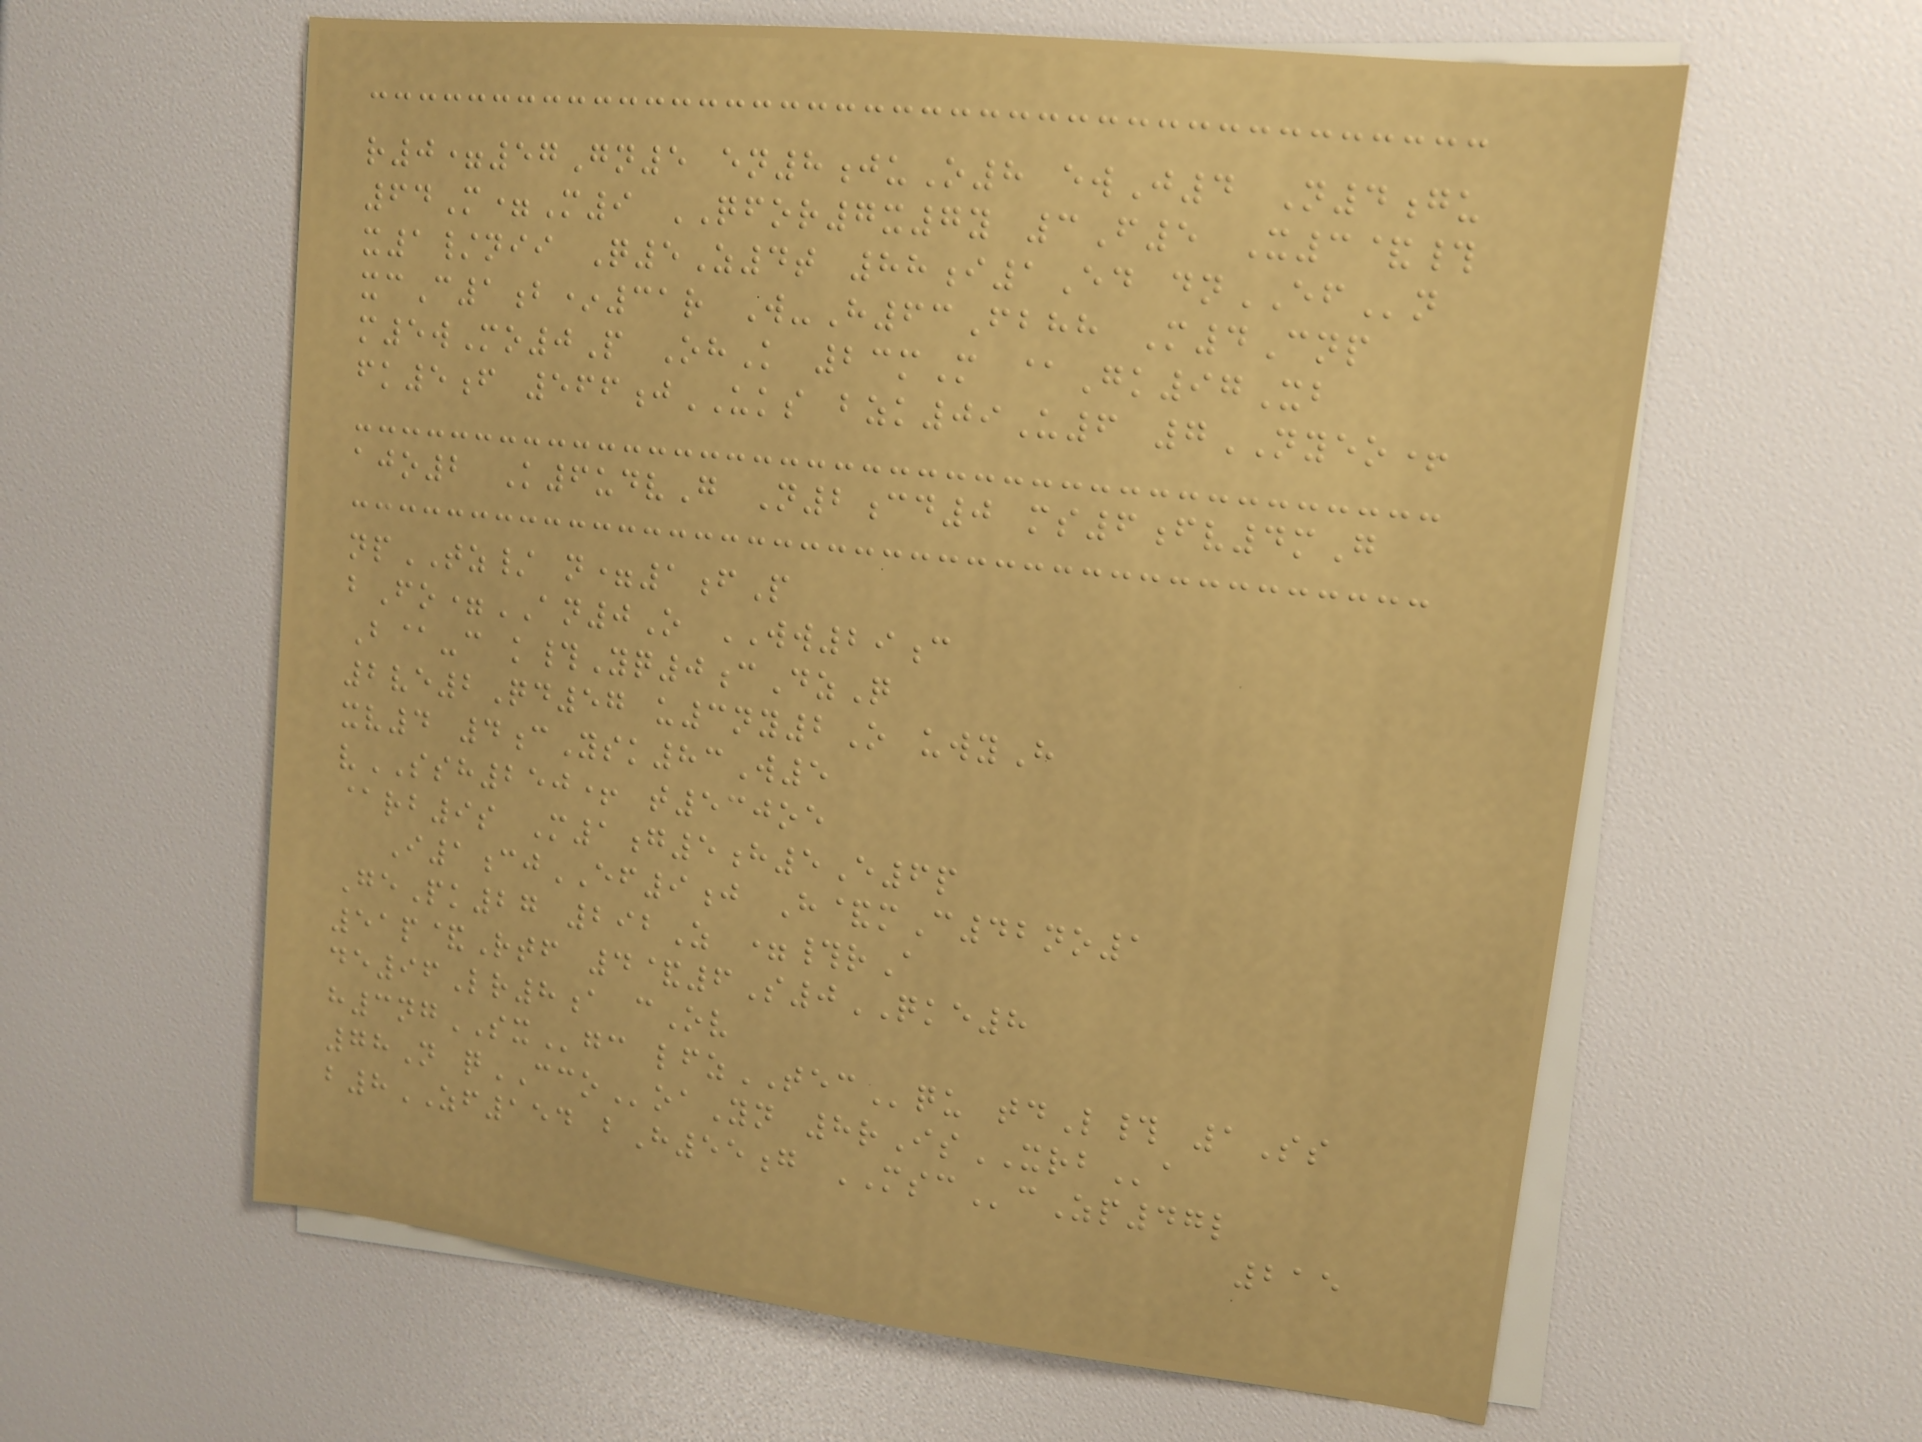r0=57Gn5 en8juO8 ewJ4 N4gu
64M=M9 QFOR7x7y 3F5 X3&#
x1/nii Q5Z4t 88i1Ed dnEFn
xcC1b*31r W-H63Fbhh M4Cnp
m5wMo0P OhK 23mM @Gk97Xb
fk5f 566jUKS bzk09U6 7NYEO+
ajo2 K6udvG N2cd0 ms6fv4mG
npTZ/ n=1fP
bFo=AN0O WW29c
B@-c k#Yq0cDzQ
2ve2Qd57 u3ny2O uwyH
xv4 4cYsk83W5
vSSH250+ t530oe
@rb9s M1g5h5E6p
I1cjEF9j H&mC42no1
GePk27 292Z =#rA
51p&Rtf 4&6S0QKE8
de96Lr8a cOv
h3ngSXgc lfzTECqu tdL# 1Ss
78N qCCOoaYn 8rIsXRBa
b8ZF154 bH55g MSCcZp47l
215
